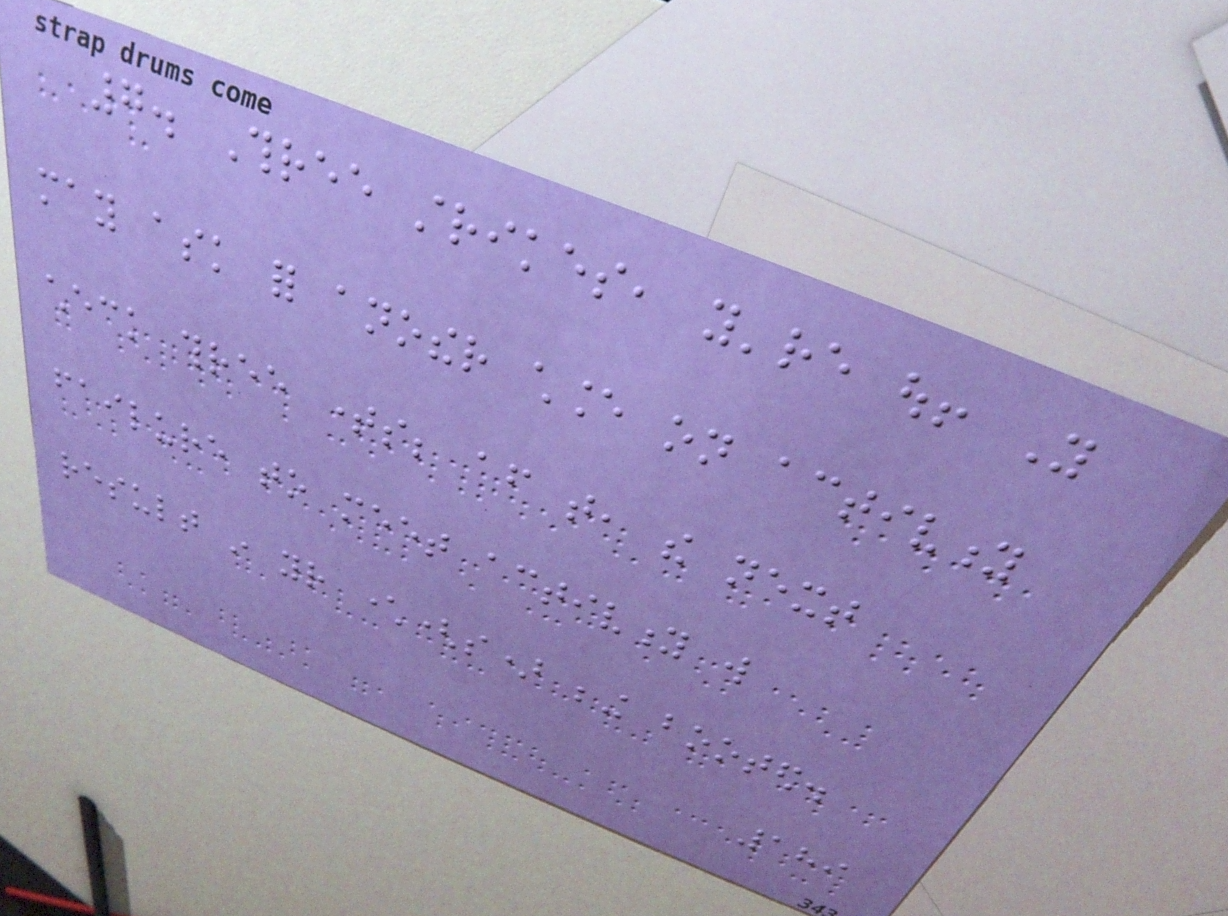7. Three strikes, you're out! You
may ask for another chance on activity
check three times; after that, the next
failure to meet activity will
result in your character(s) being booted.
189
